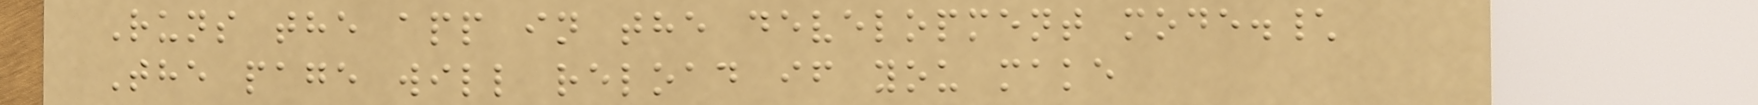Runs the app in the development mode.\
The page will reload if you make
